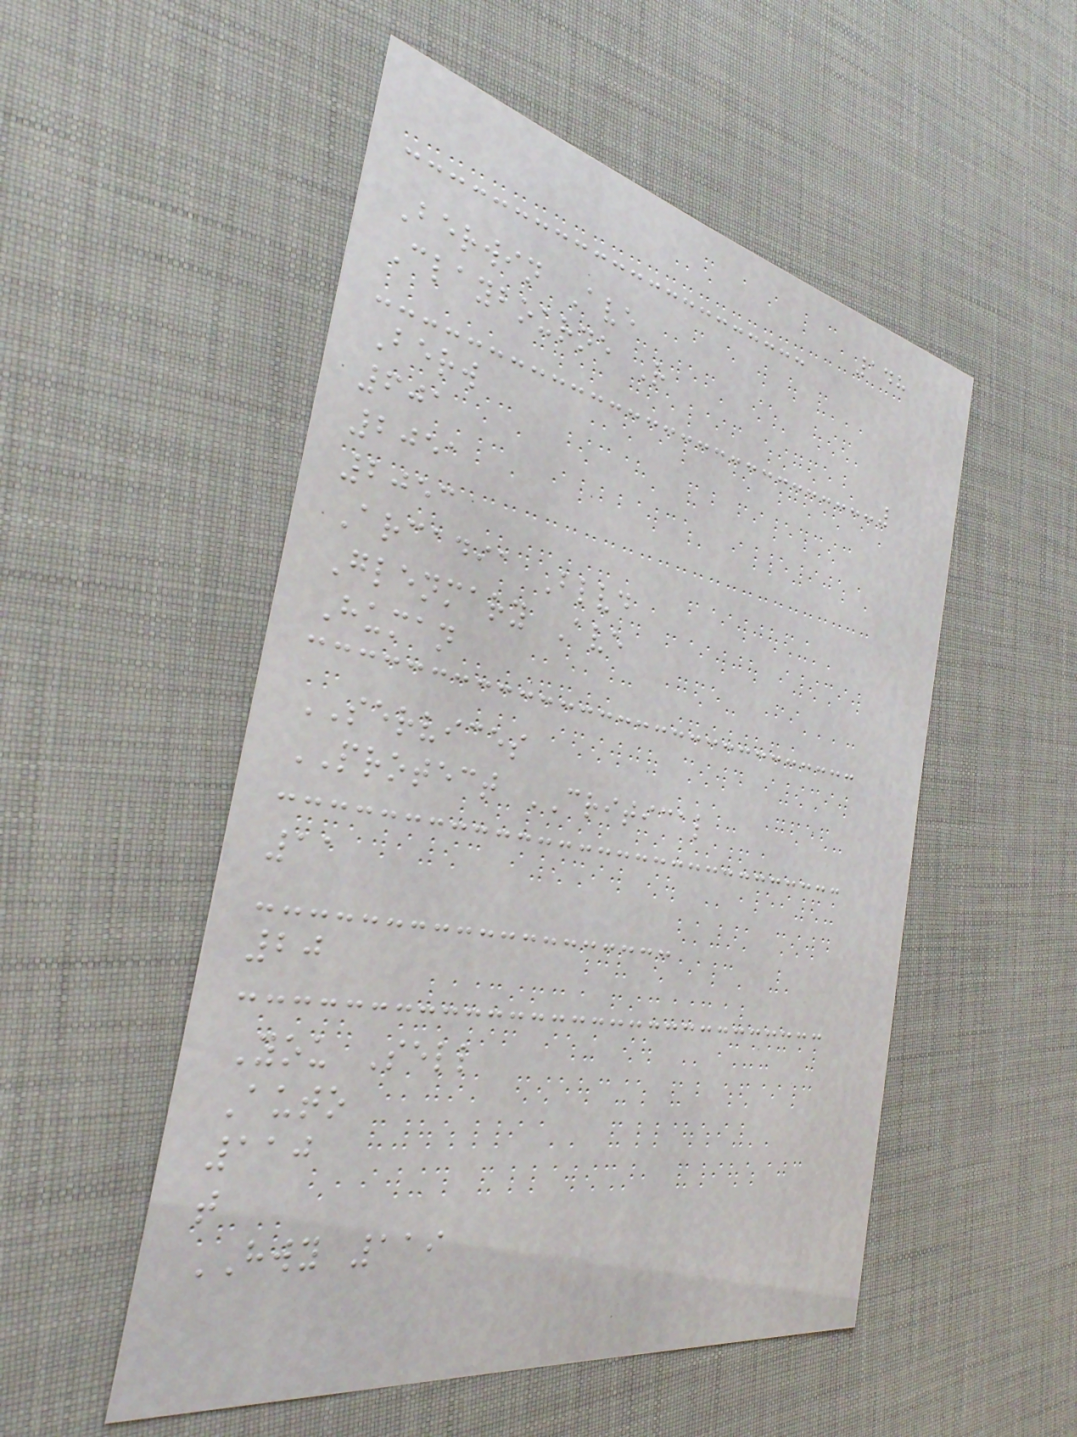148
Berwin Ave
Claybourne R
Berw
601
2051
2053
Arcadia Blvd
Glenmary Ave
Human
SERVICES
PROTECT CRITICAL
11
20
You Sell
Auto
110
t
HWY 119
